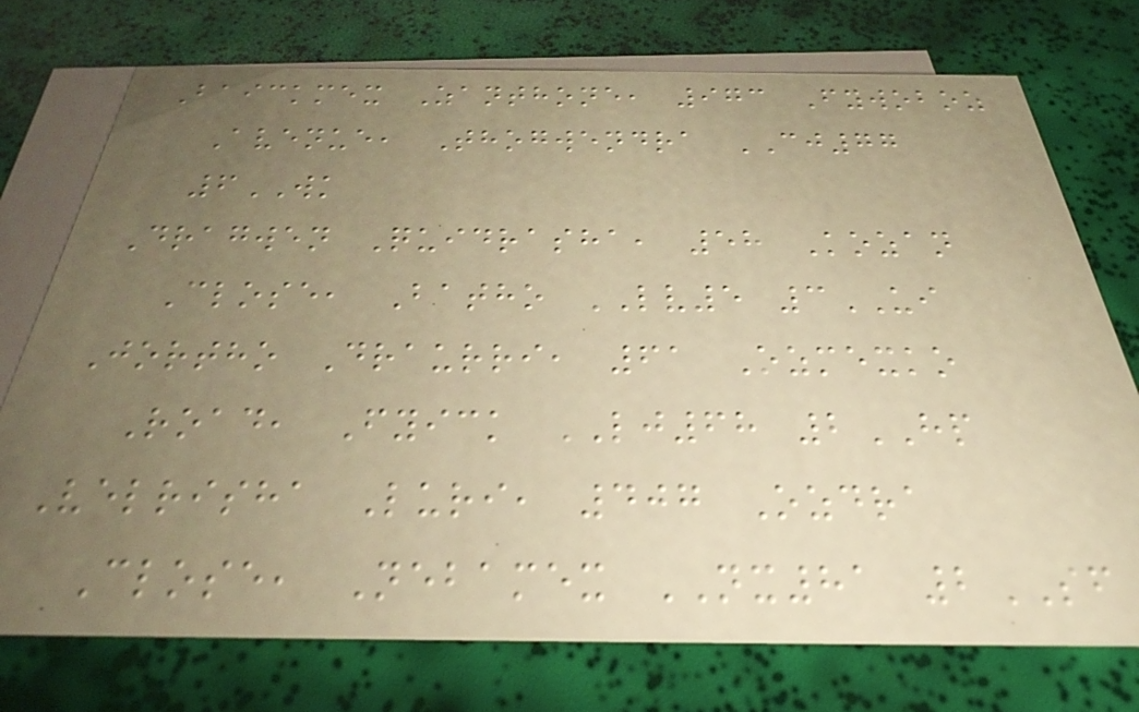Baickmex Zanthone, 973 Fywoboz
Avenue, Thogwendra CJ77
6WK
Dragwen Quidrasha, 58 Kozan
Close, Batho LV5 3UI
Jortho Draurri, 61 Ozmexko
Road, Fyick LJ68 2HP
Velrisha Luri, 407 Ozdra
Close, Nebamex NX81 2SF
